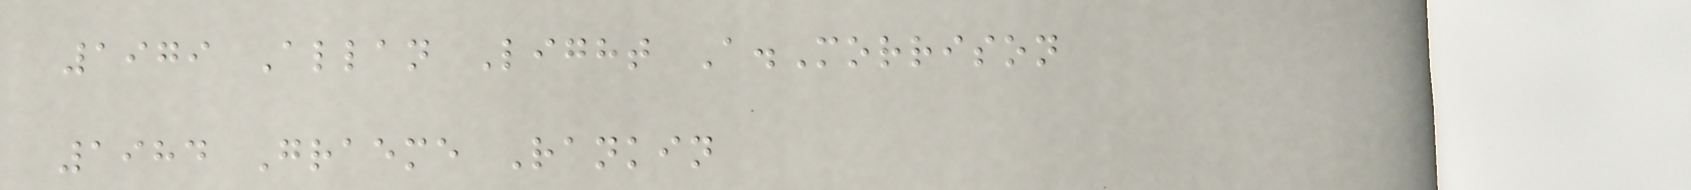1979 Allan Light A.Morrison
1984 Graeme Rankin
